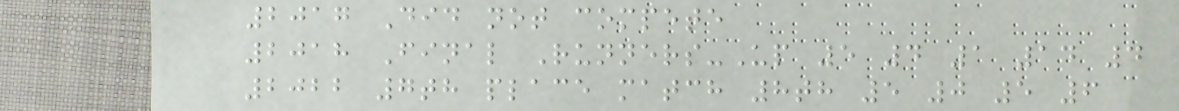2017 Did not compete
2018 Final Runners-Up 5 4 1 14 4
2022 7th place match 8th 5 0 5 6
